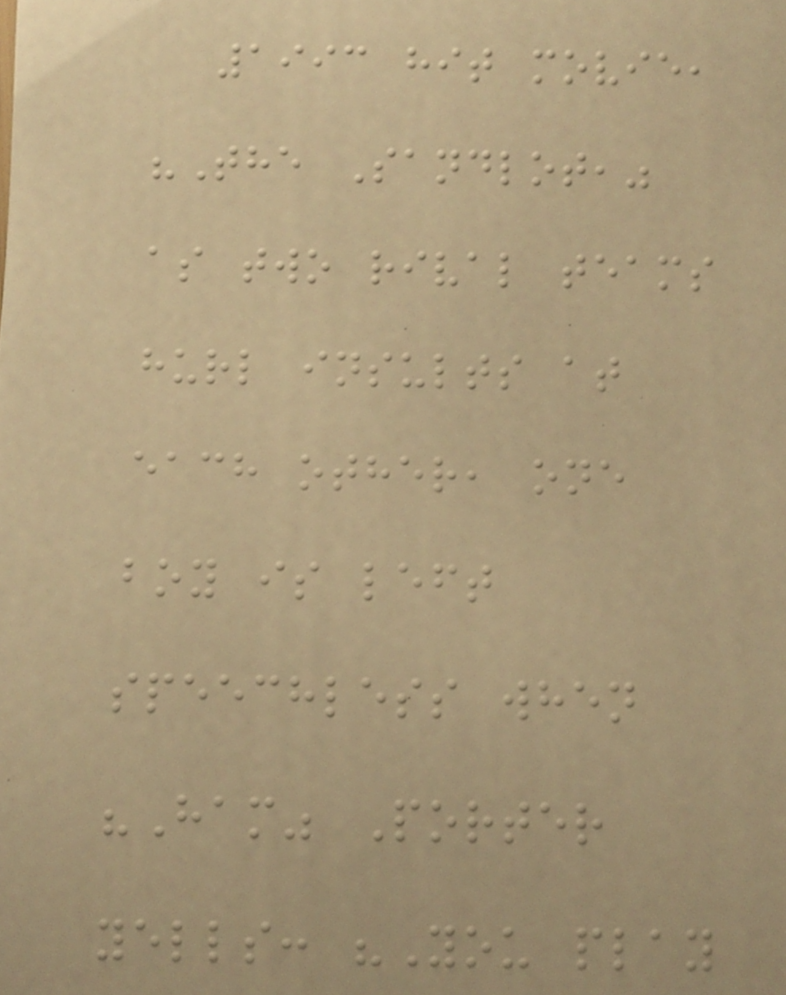1993 hit movie,
"The Sandlot,"
as two rival teams
hurl insults at
each other, one
boy is left
speechless when
"Ham" Porter
yells: "You play
